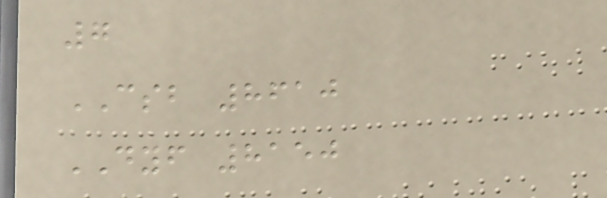7
CSB 8610
DYF 8150
